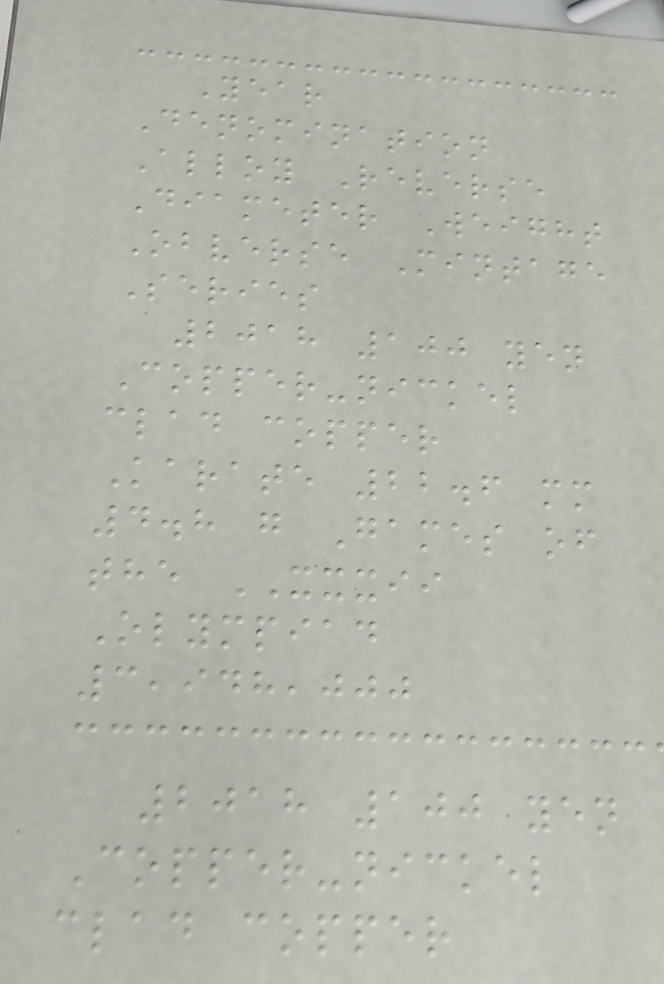Year
Denomination
Alloy Reverse
Diameter Weight
Obverse Mintage
Series
2018 100 yen
Copper-nickel
clad copper
Karate 22.6 mm
4.8 g Games of
the XXXII
Olympiad
3,948,000
2018 100 yen
Copper-nickel
clad copper
